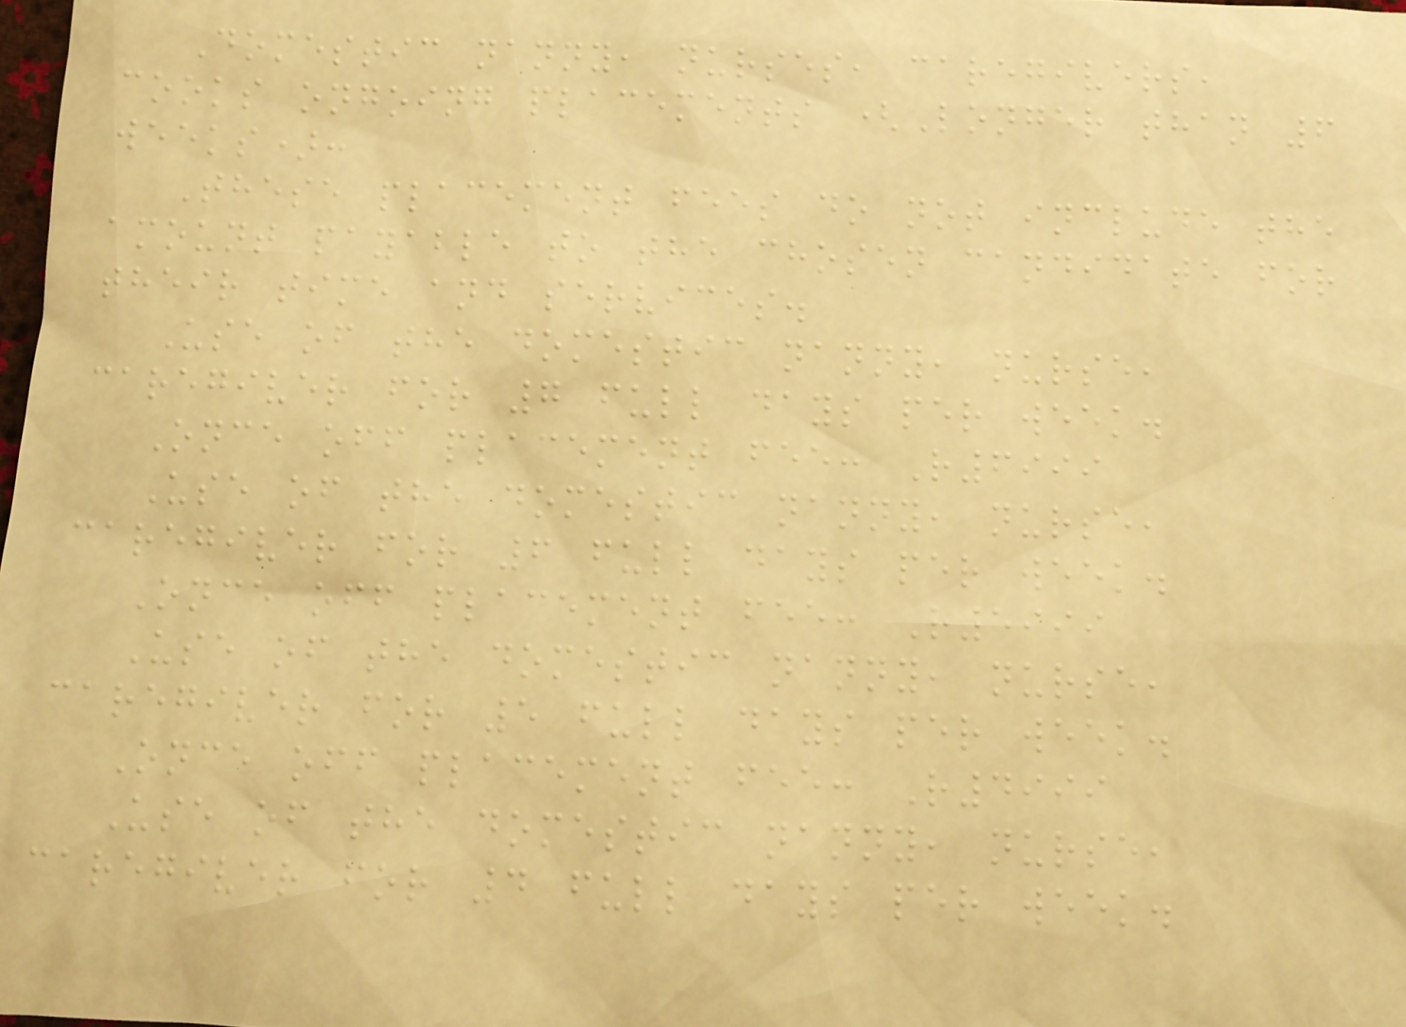Domestic nanny, nurses, caregivers,
cooks ongoing placements (Longer than 6
weeks):
These placement fees do not include the
amount payable to the chosen candidate for
their time and services.
Use of the domestic nanny, nurse,
caregiver for 7 full days per week.
Once off placement fee: R6999
Use of the domestic nanny, nurse,
caregiver for 6 full days per week.
Once off placement fee: R5999
Use of the domestic nanny, nurse,
caregiver for 5 full days per week.
Once off placement fee: R4999
Use of the domestic nanny, nurse,
caregiver for 4 full days per week.
